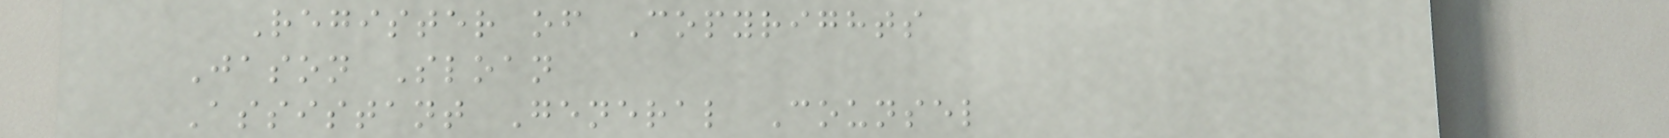Register of Copyrights
Jason Sloan
Assistant General Counsel
